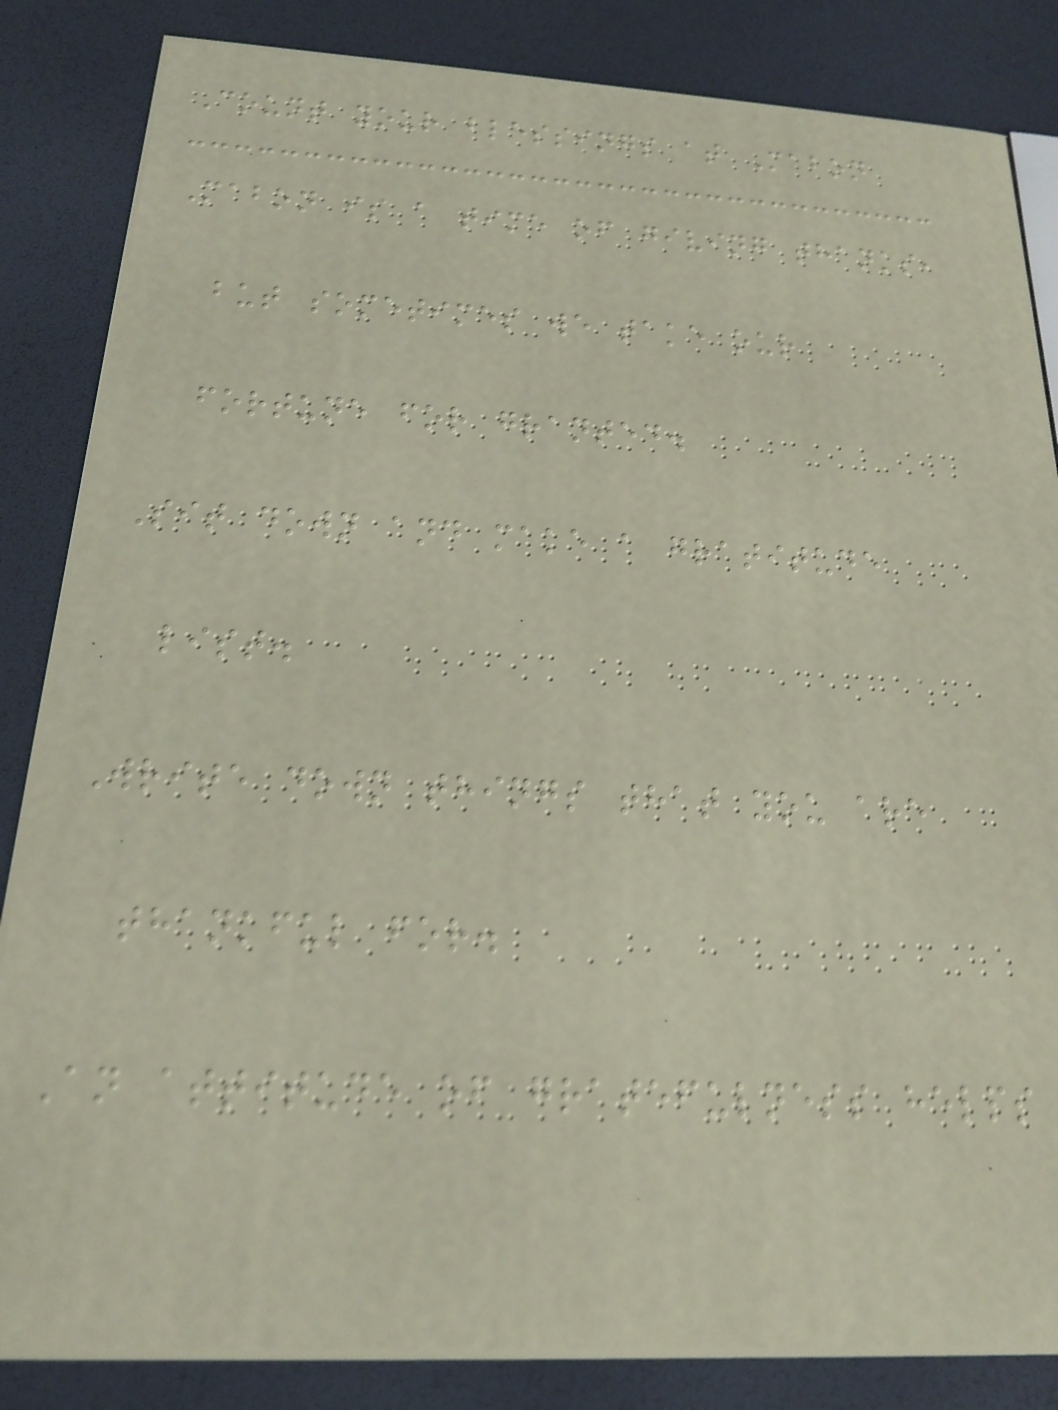Count your blessings at Mabon
Mabon is a time of giving thanks,
but sometimes we take our
fortune for granted.
Sit down and make a gratitude
list.
Write down things that you are
thankful for.
An attitude of gratefulness helps
